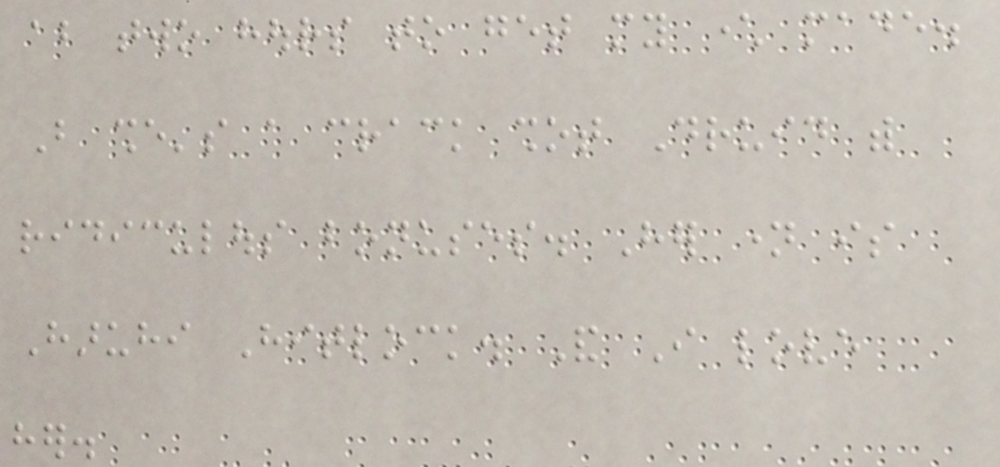about two hours to get my character made.
But she's a crack shot Druid with
ridiculous bonuses. Her name is
Haruhi Hitlock. And I love
her.
